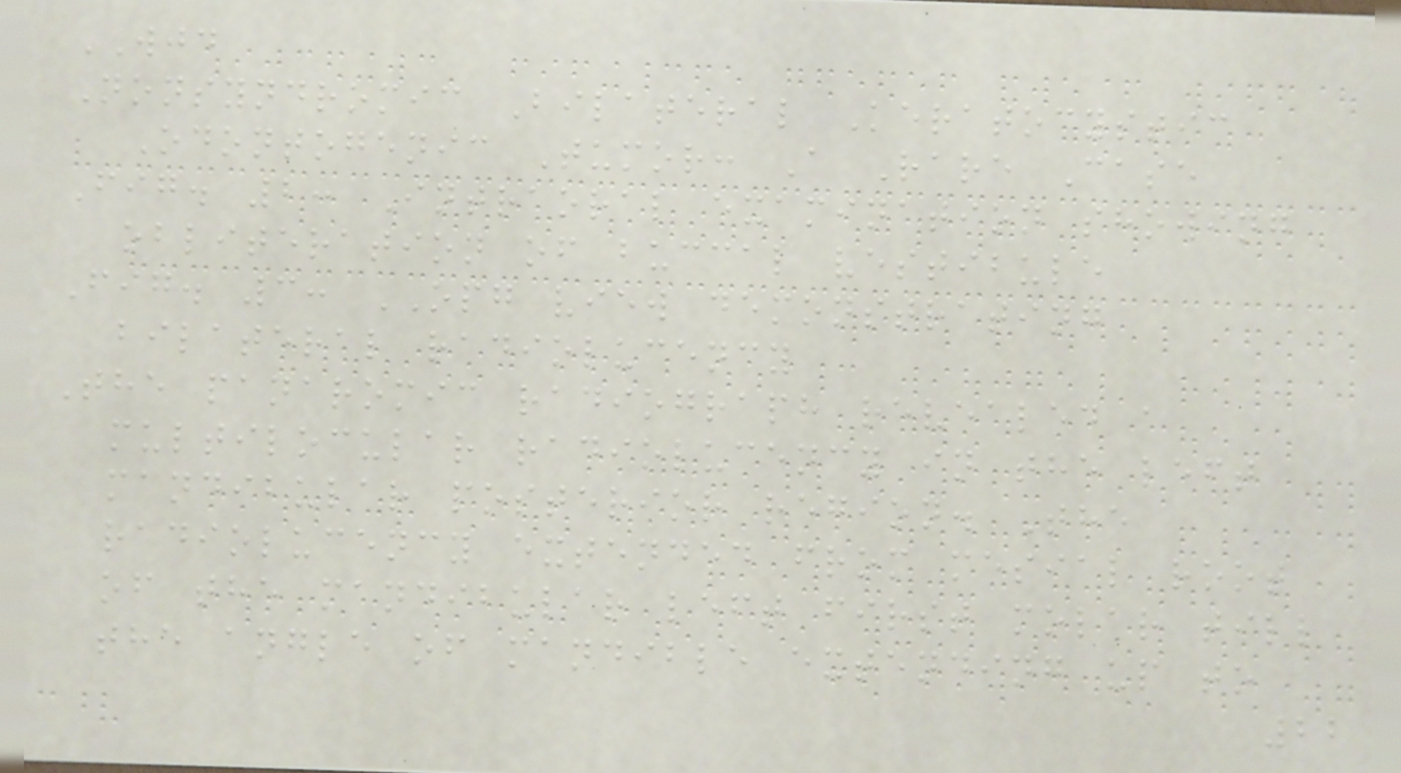WJD
Nonsyndromic Bilateral Keratocystic
Odontogenic Tumor: A Rare Case
Fig. 2: Intraoral examination showing
obliteration of buccal vestibule
Fig. 3: OPG view demonstrating
bilateral radiolucency
The panaromic radiograph revealed a
multilocular radiolucency in the left
mandibular posterior region. The
radiolucency extended from mesial root
of the mandibular left first molar till
the angle of mandible extending up to
22
